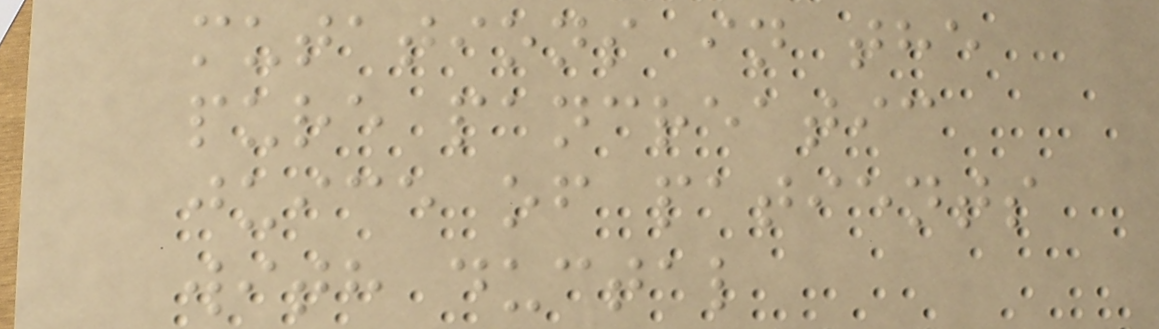mutations in the
pure pancreatic
juice of patients
with ductal
